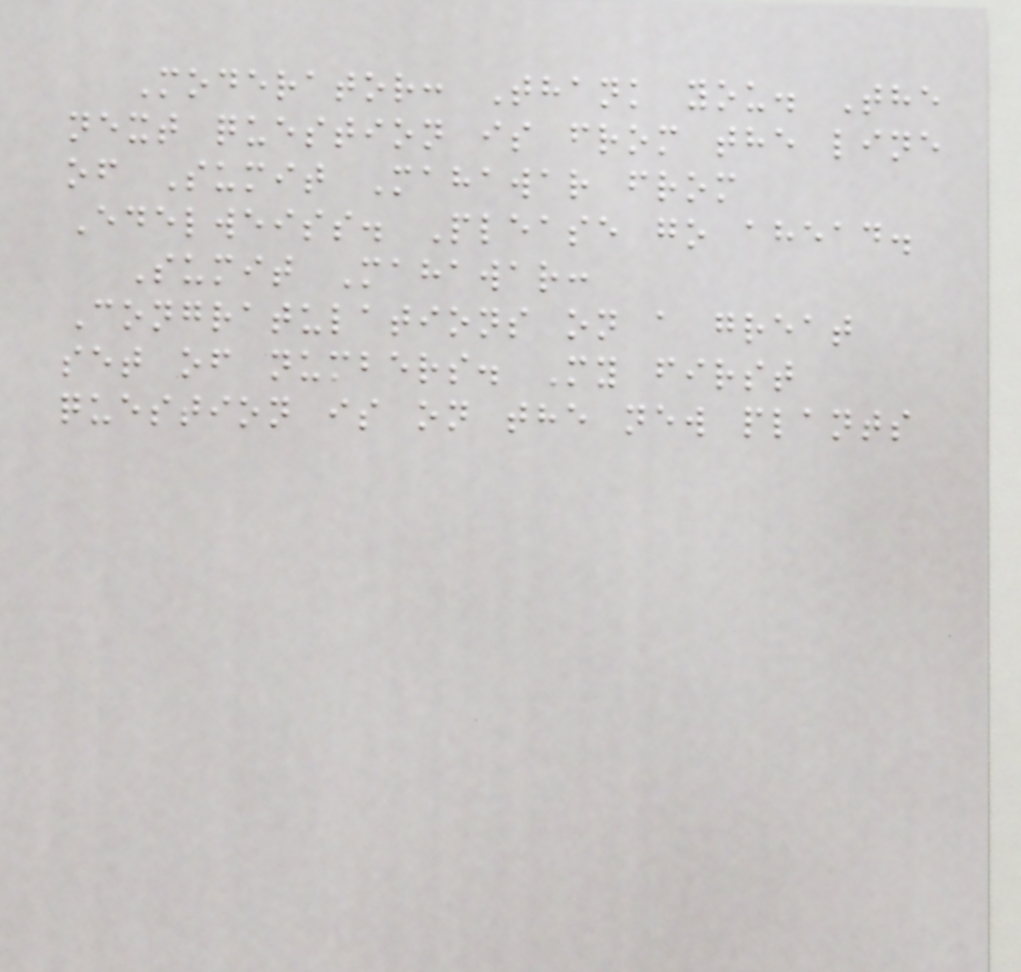Moderator: Thank you. The
next question is from the line
of Sumit Mahawar from
Edelweiss. Please go ahead.
Sumit Mahawar:
Congratulations on a great
set of numbers. My first
question is on the new plants
